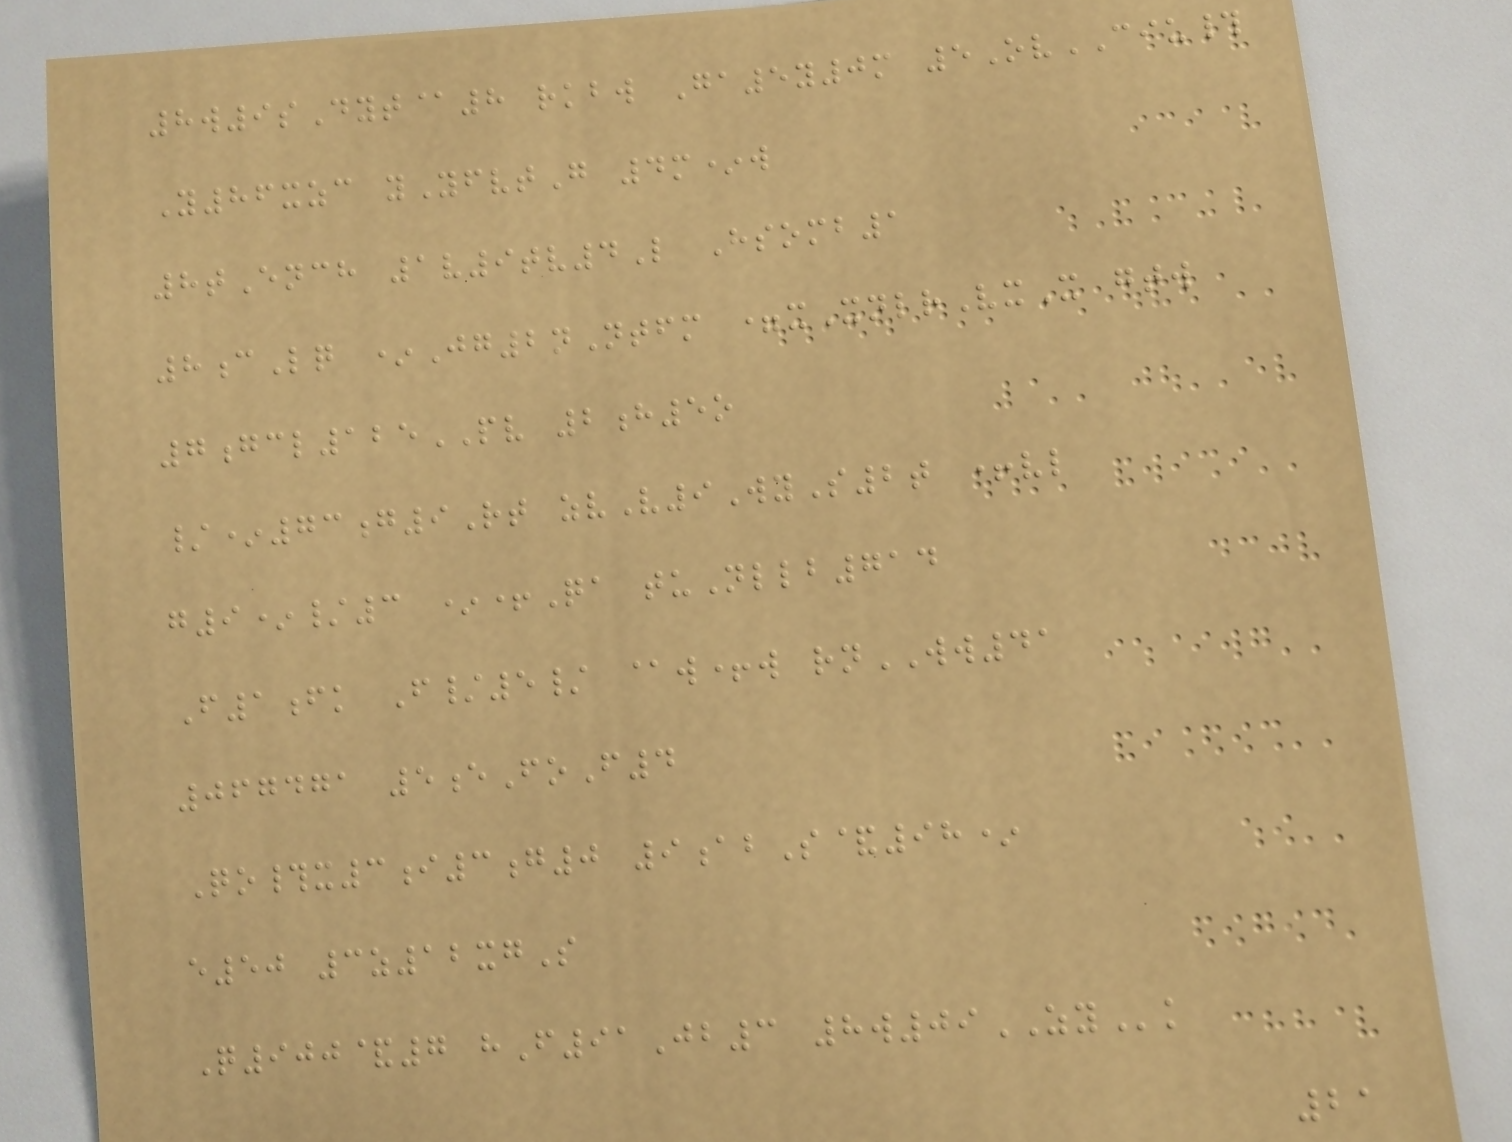8w9sDyt@8 rkbw Ga5y0m 5OvCIU#
Y86xzc yYfvtG 4m*w
8tEnch 1v9tv4L Hsomb1
8cLq *Jg2nNtfm =xXnlrVxX gtw
7gcl125PV 2h5o
/*73g9Rt zvV9WyS2t +vl
g9*/3 *+Qa tuNllb714
F1fk F/5/ @w+w rnWW41
067471 5eFoF4
Qo#x3i3g0 9abS&98*
e50 3z12xgS
Q900&7 hF91Jb3 8w09ZYk
21
